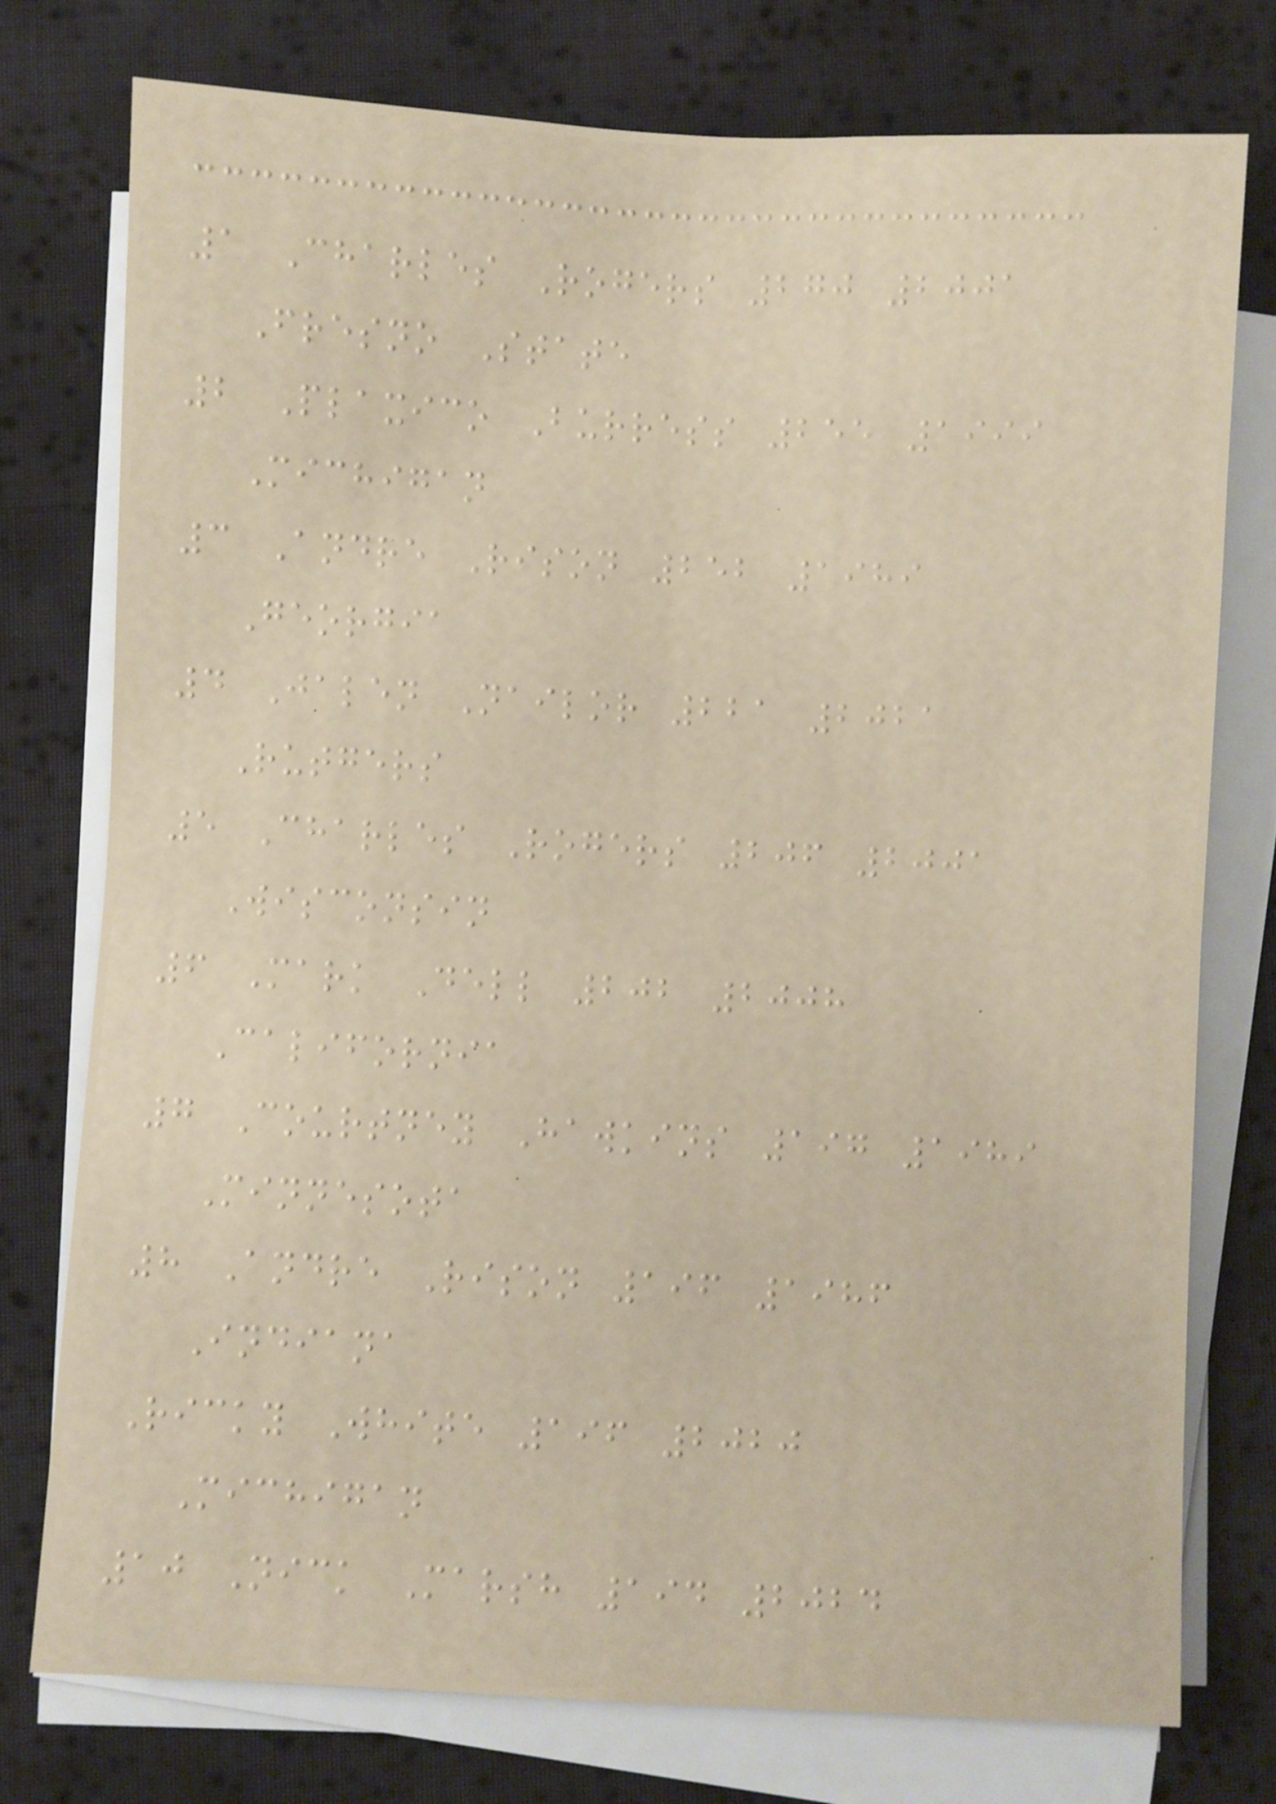1 Charles Rogers 270 2001
Fresno State
2 Plaxico Burress 255 1999
Michigan
3 Andre Rison 252 1989
Georgia
4 Jalen Nailor 221 2021
Rutgers
5 Charles Rogers 206 2001
Wisconsin
6 Mark Dell 202 2008
California
7 Courtney Hawkins 197 1989
Minnesota
8 Andre Rison 196 1986
Indiana
Ricky White 196 2020
Michigan
10 Nick Marsh 194 2024
